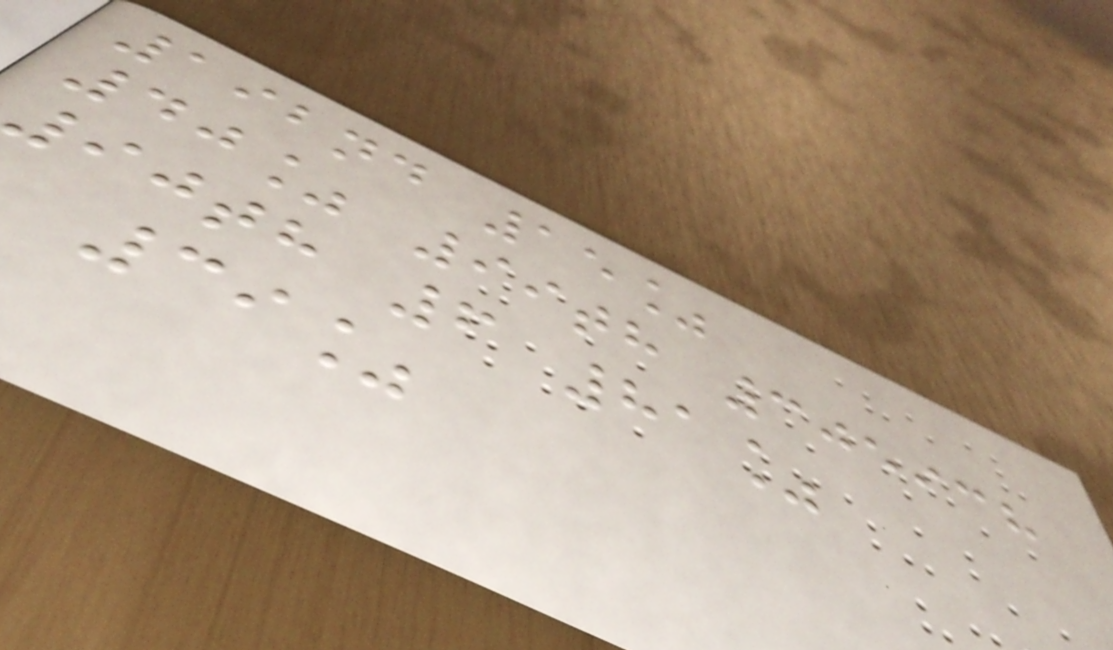192nd 15%
40% 99th 305938
90th 6 81%
39%
